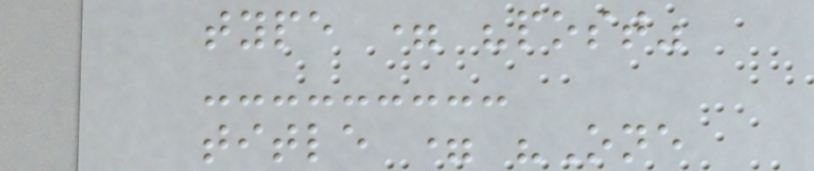type = "post"
title = "One
